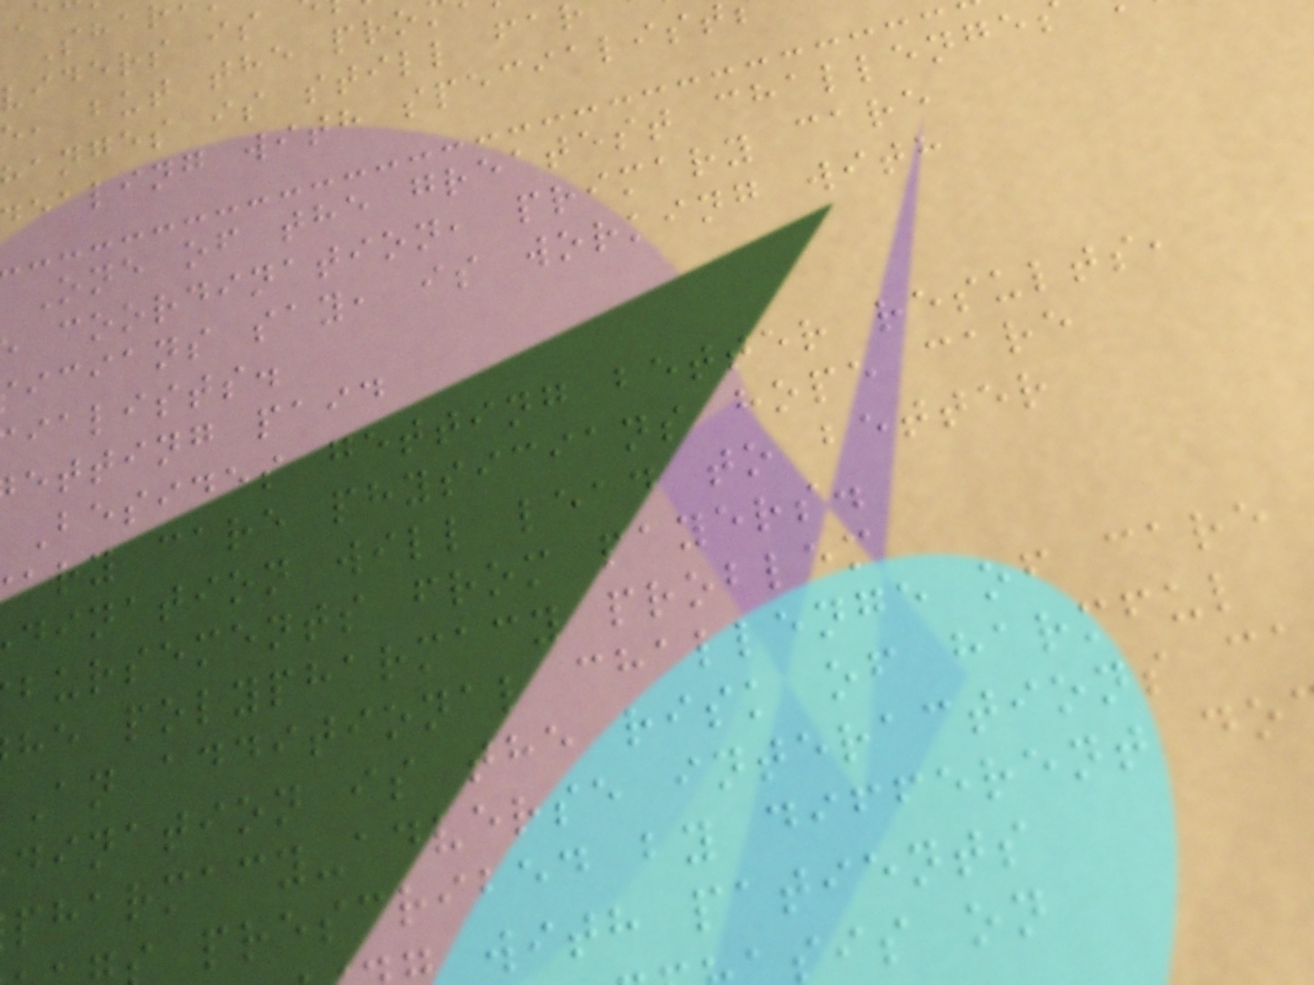e, but the pro
anges is still fa
ealing with specialist
One of the greatest challenge
coordination, primary care
icians say, is working with
ialists.
etting paid
Besides getting better results,
ary care physicians hope care
dination will lead to better
bursements from payers.
he polypharmacy problem
An additional challenge of care
dination is the risk of harmful
pharmacy-adverse interactions ca
prescribed by different do
with patients
